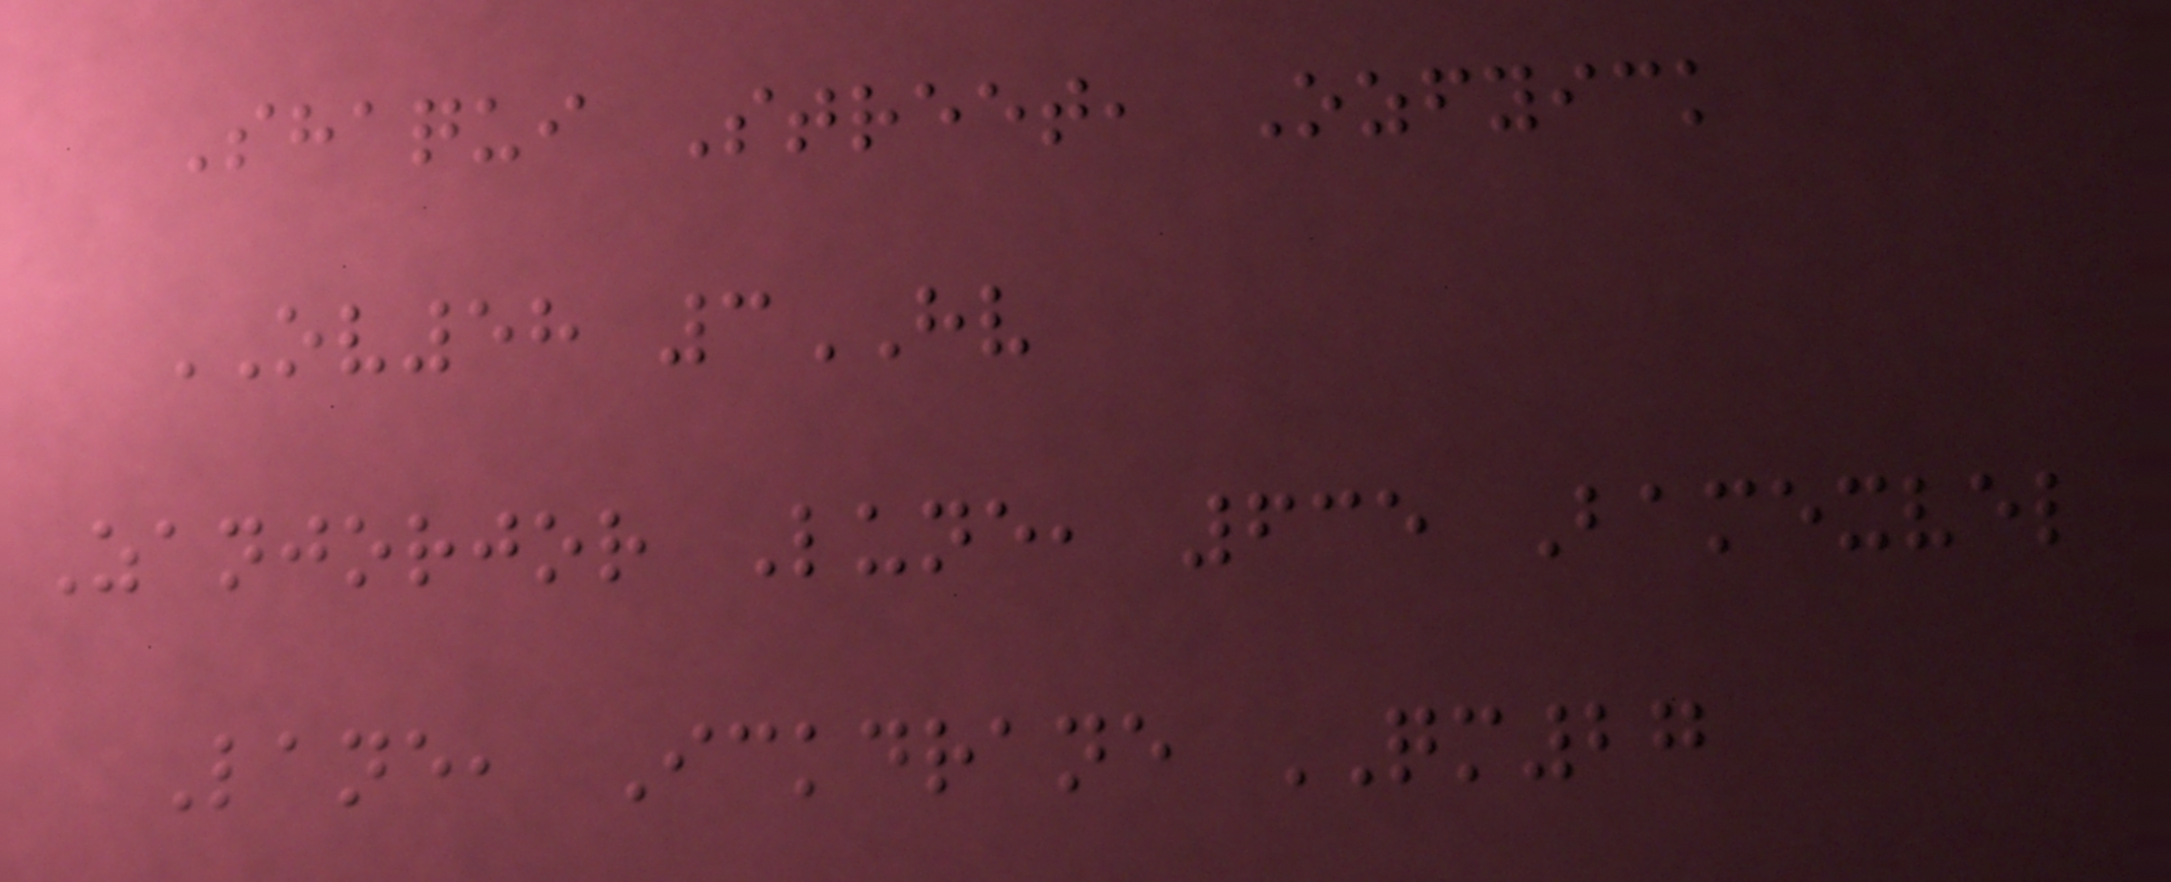Shaqui Street, Ozfyick
OV58 3HV
Zanjorjor Lune, 635 Bamexvel
Lane, Ickdrane QM27
